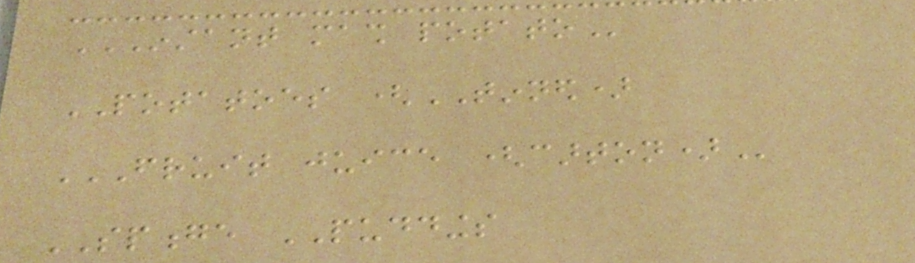INSTANT MASH POTATO
POTATOES (TINNED)
FRUIT JUICE (CARTON)
SPONGE PUDDINGS
